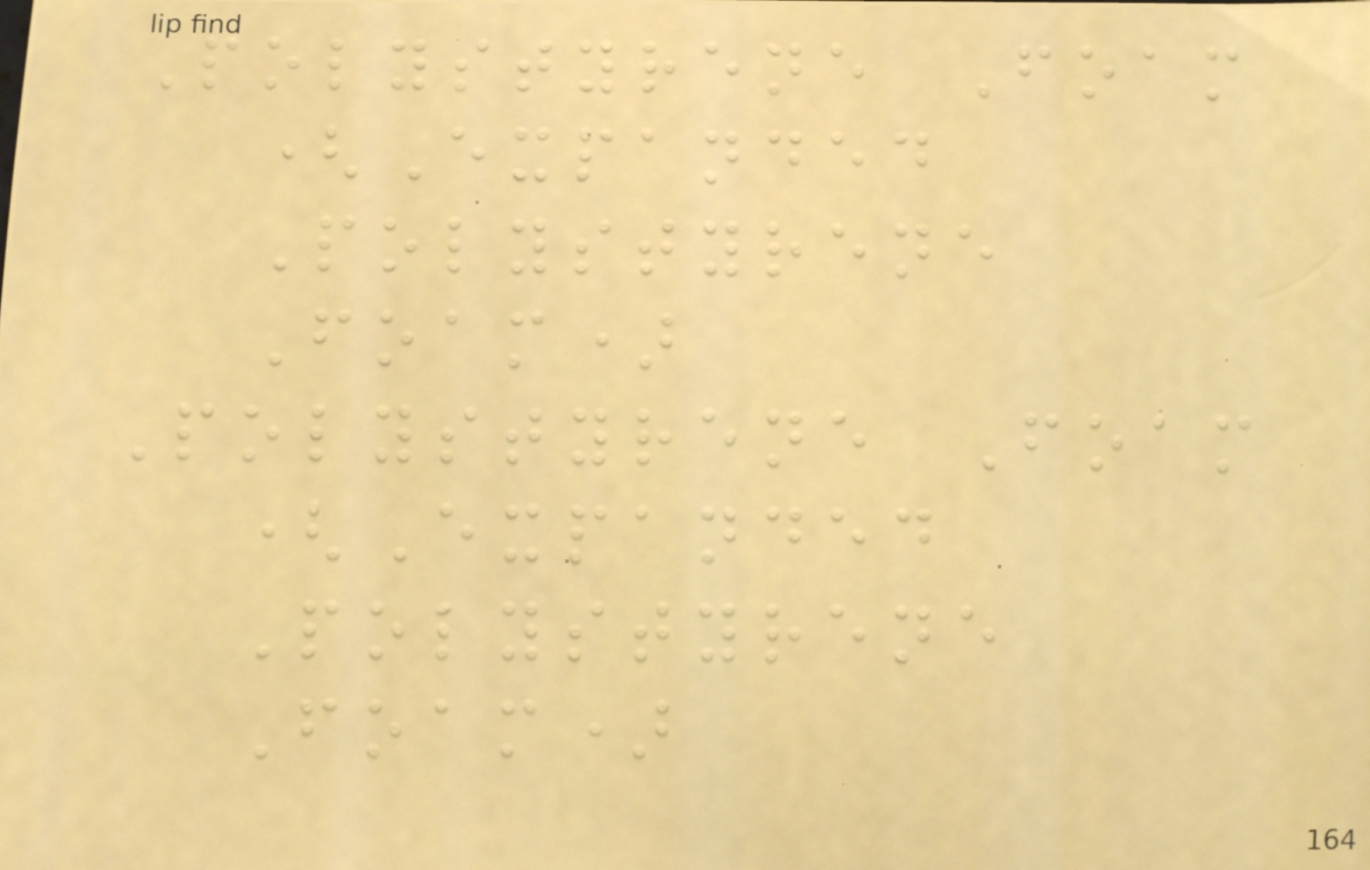Polystyrene Foam
(Expanded
Polystyrene
Foam)
Polystyrene Foam
(Expanded
Polystyrene
Foam)
